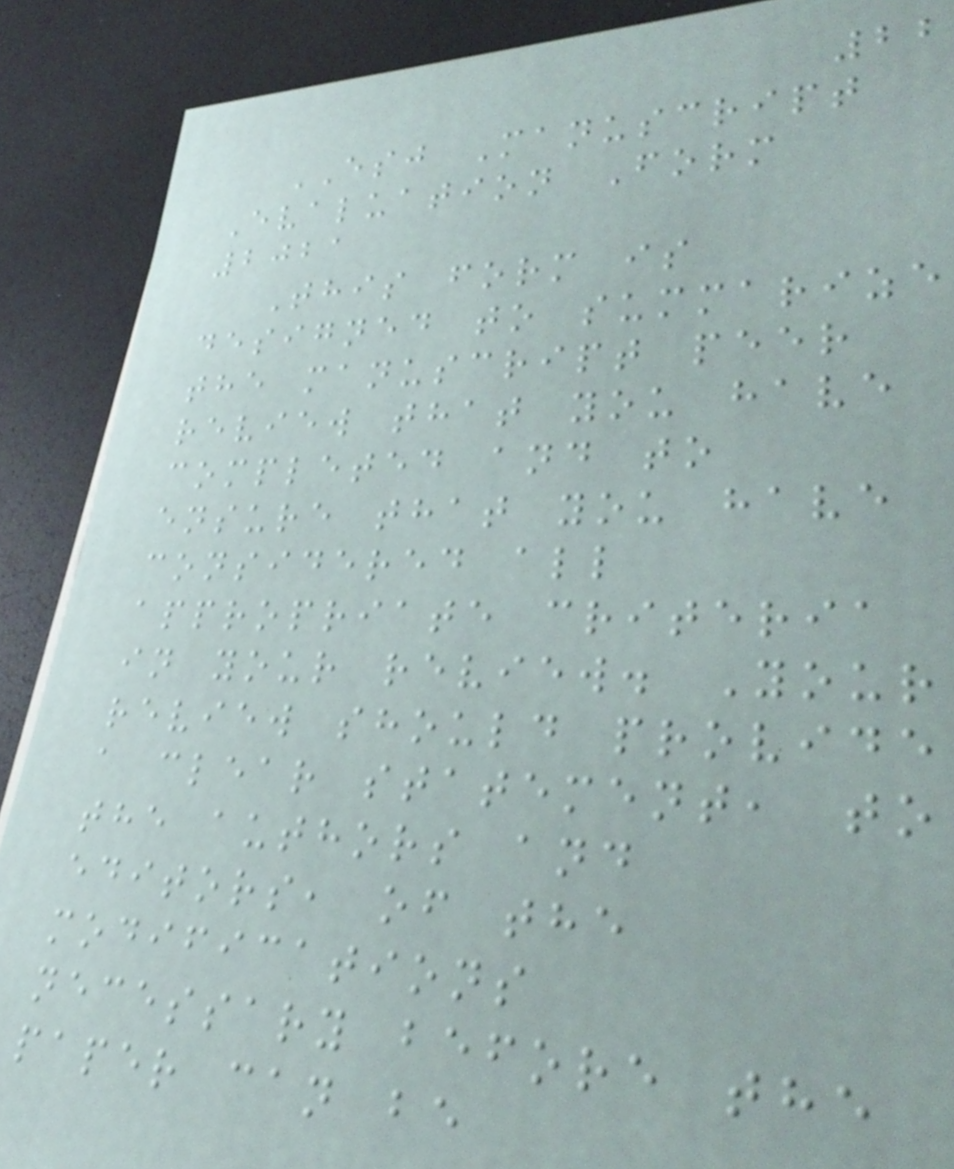22
ESJ Manuscript
Evaluation Form
2021
This form is
designed to summarize
the manuscript peer
review that you have
completed and to
ensure that you have
considered all
appropriate criteria
in your review. Your
review should provide
a clear statement, to
the authors and
editors, of the
modifications
necessary before the
paper can be
